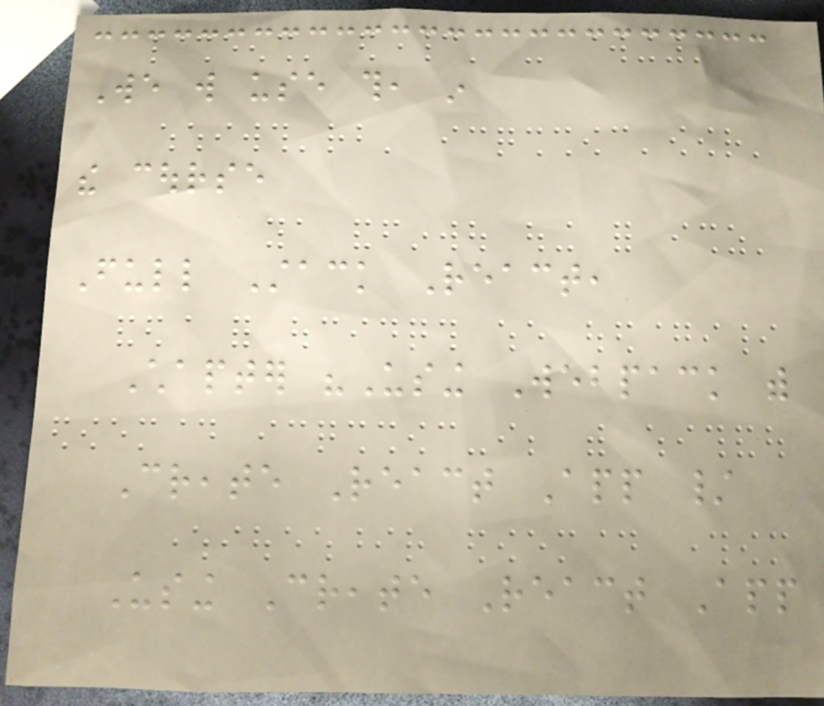We will use this, in
the course
Full Stack React,
Chapter "Using Webpack with
Create React App /
Using Create React App
